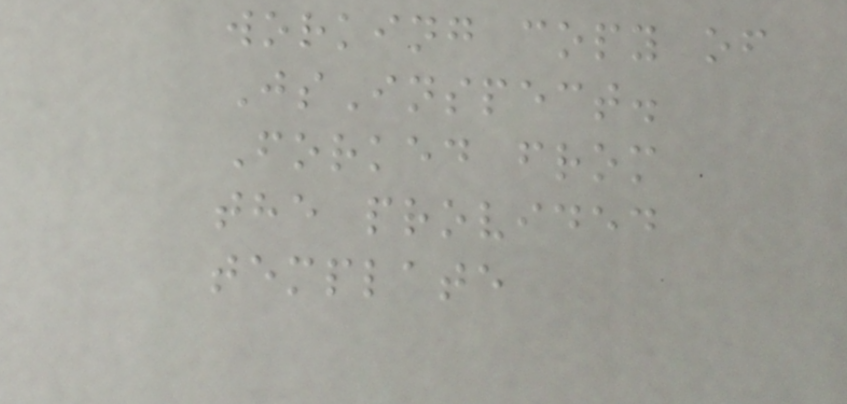working copy of
JsInspect.
Forked from
the provided
template
